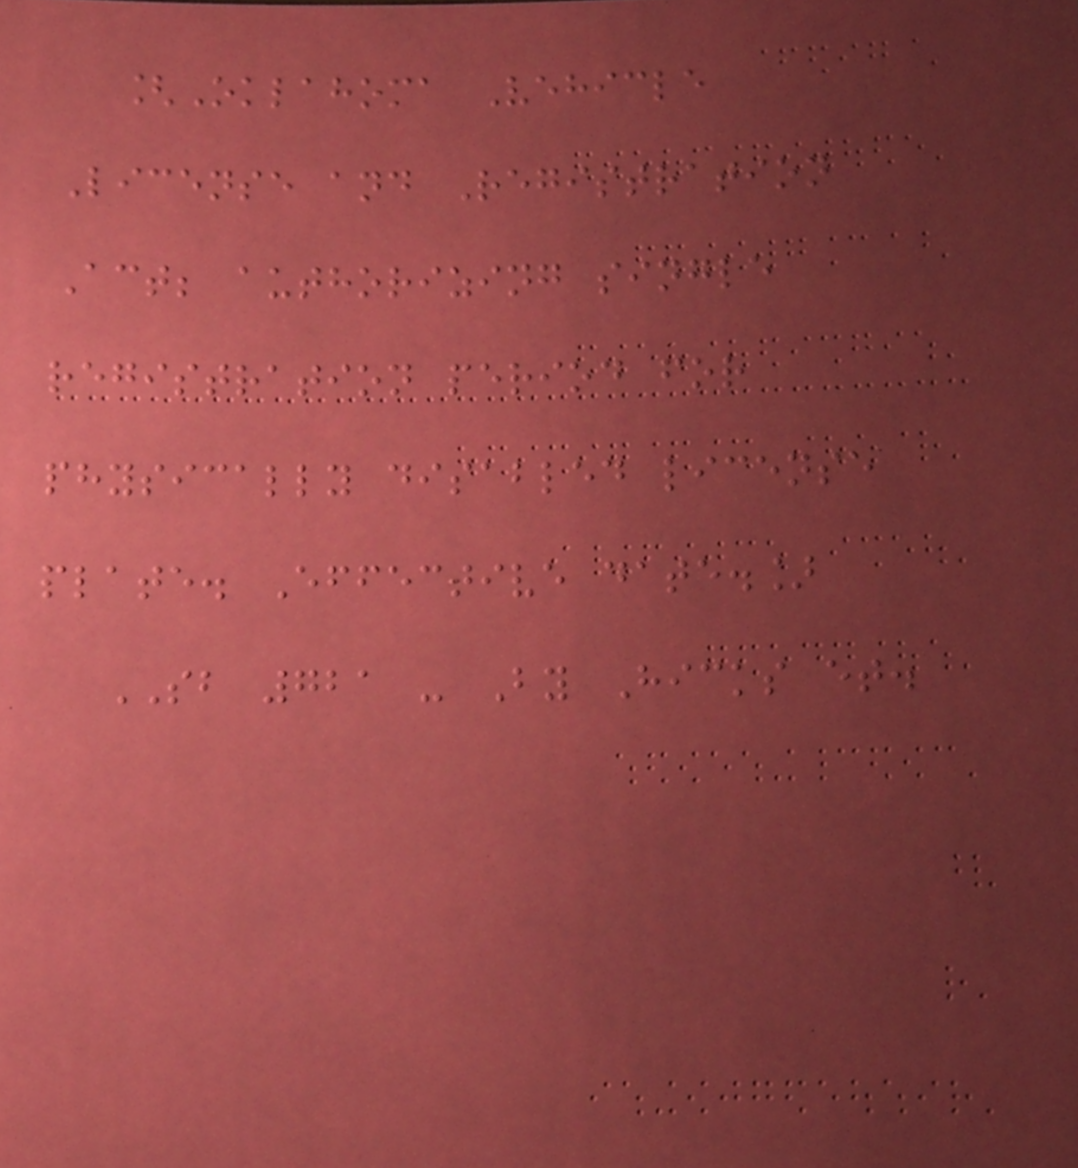[Oklahoma Vehicle
License and Registration
Act; authorizing single
registration period for
physically disabled license
plate. Effective date.]
SB 721 - By Hicks et.
